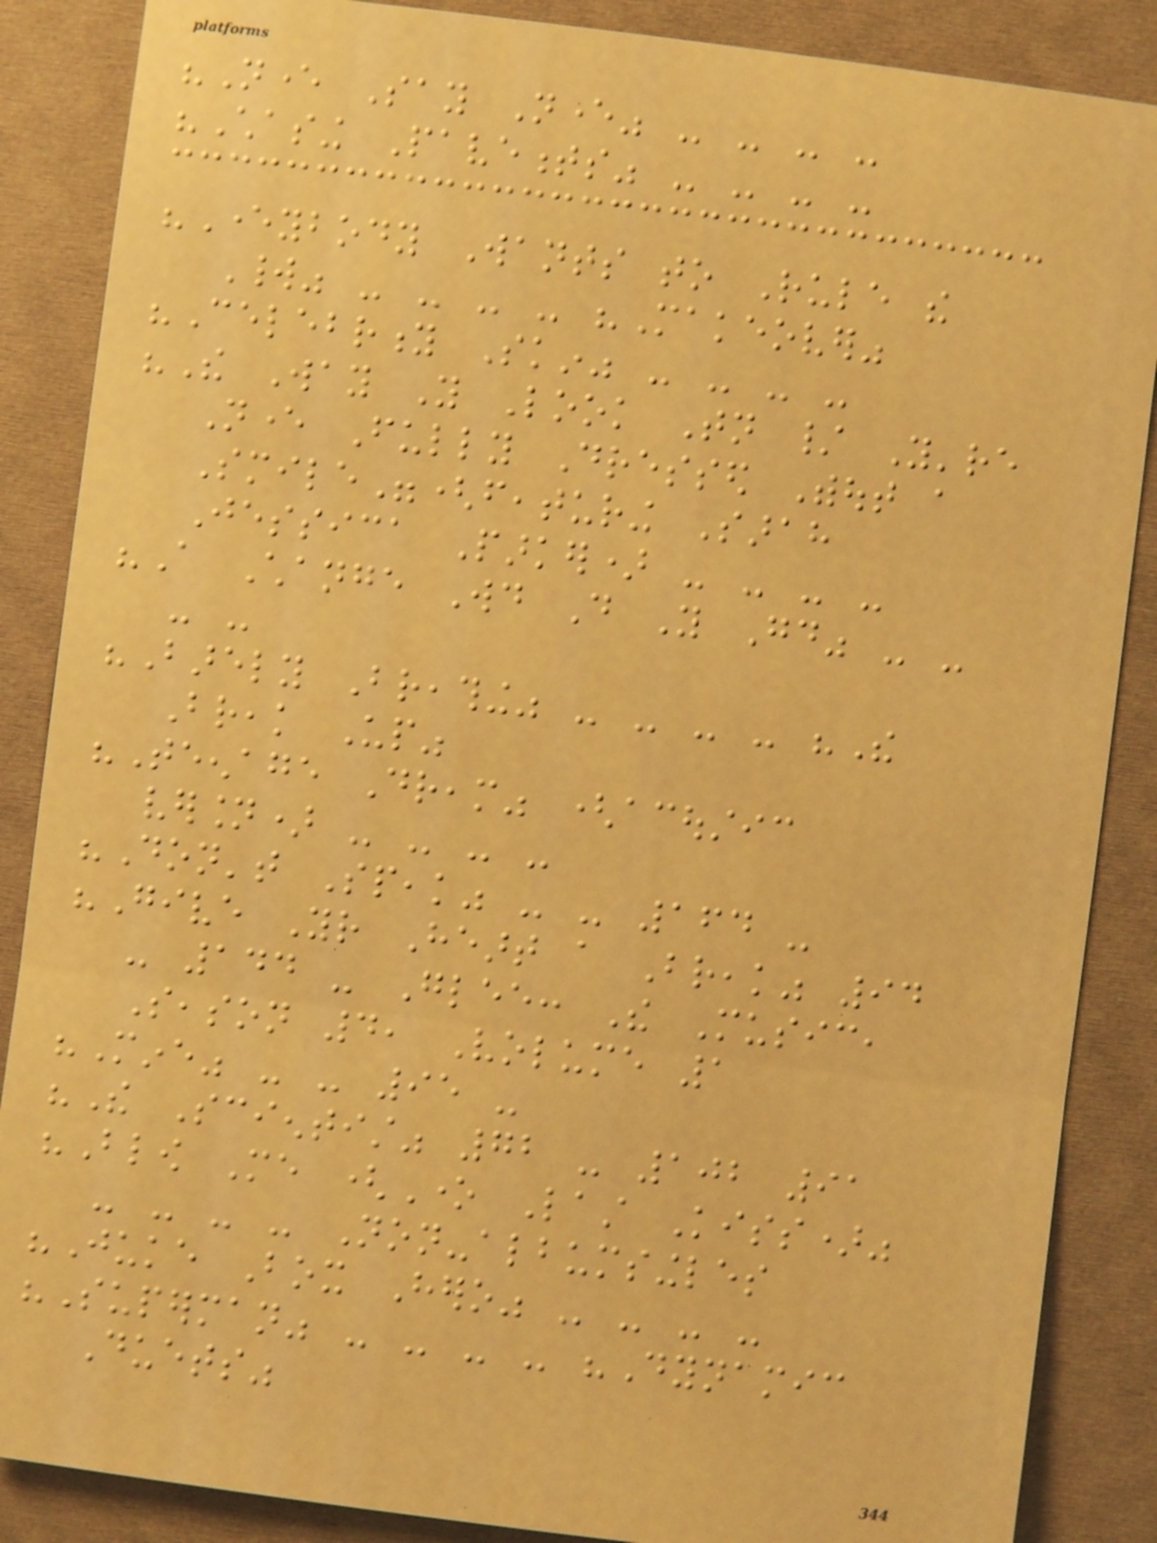"Never Say Never" - - - -
"Chasing Pavements" - - - -
"Everybody Wants to Rule the
World" - - - - "Makeover"
"Celebrity Skin" - - - -
"The Way You Look Tonight / You're
Never Fully Dressed Without a
Smile"(featuring Sarah
Jessica Parker) - - - -
"A Change Would Do You Good" - -
- -
"Barely Breathing" - - - - "The
Break Up"
"Teenage Dream" (acoustic
version) - - - -
"Don't Speak" - - 164 -
"Give Your Heart a Break" 94
- 144 - Glee: The Music,
Season 4, Volume 1
"Mine" - - 95 -
"The Scientist" 72 - 102 91
"Blow Me (One Last Kiss)"
- - - - Non-albumsingles
"Juke Box Hero" - - - -
"Superman" - - - - "Dynamic
Duets"
